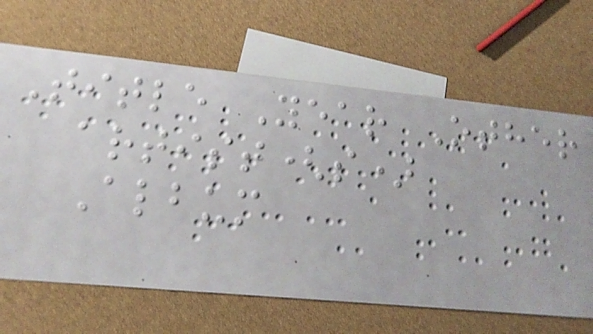Title Year Other
artist(s)
Album
